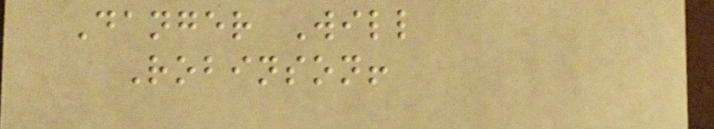Danger Will
Robinson!
